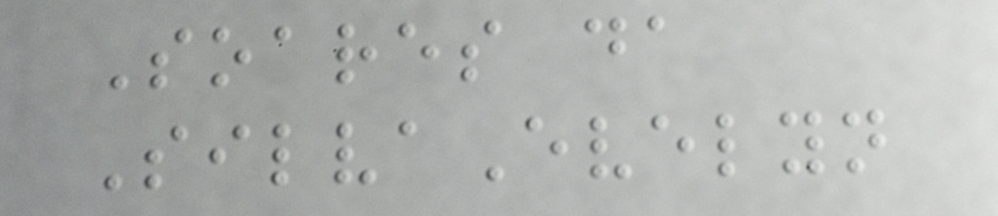Soares da
SilvaEvelyn
